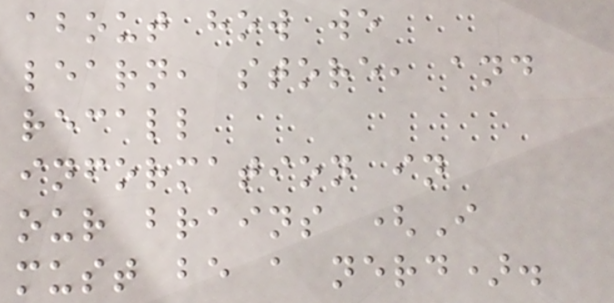about how we
learn, store, and
recall
information in
our brains (I
must be a nerd).
